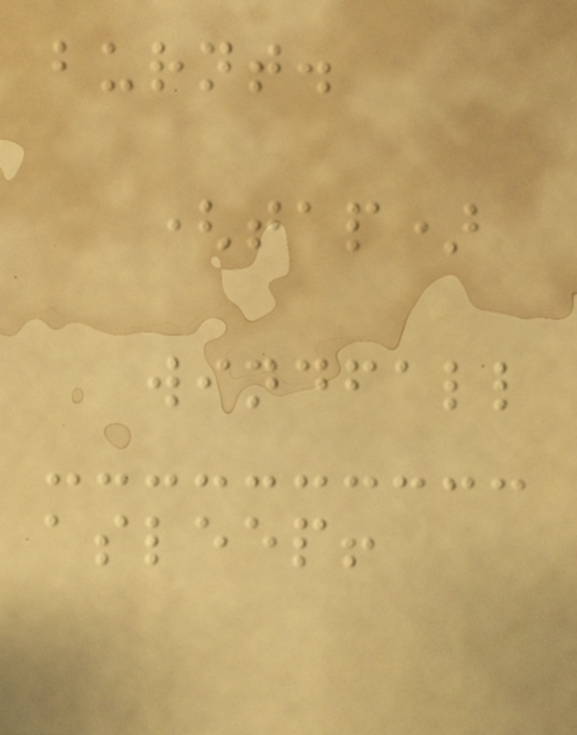burnt.
(tap)
windfall
asleep!
